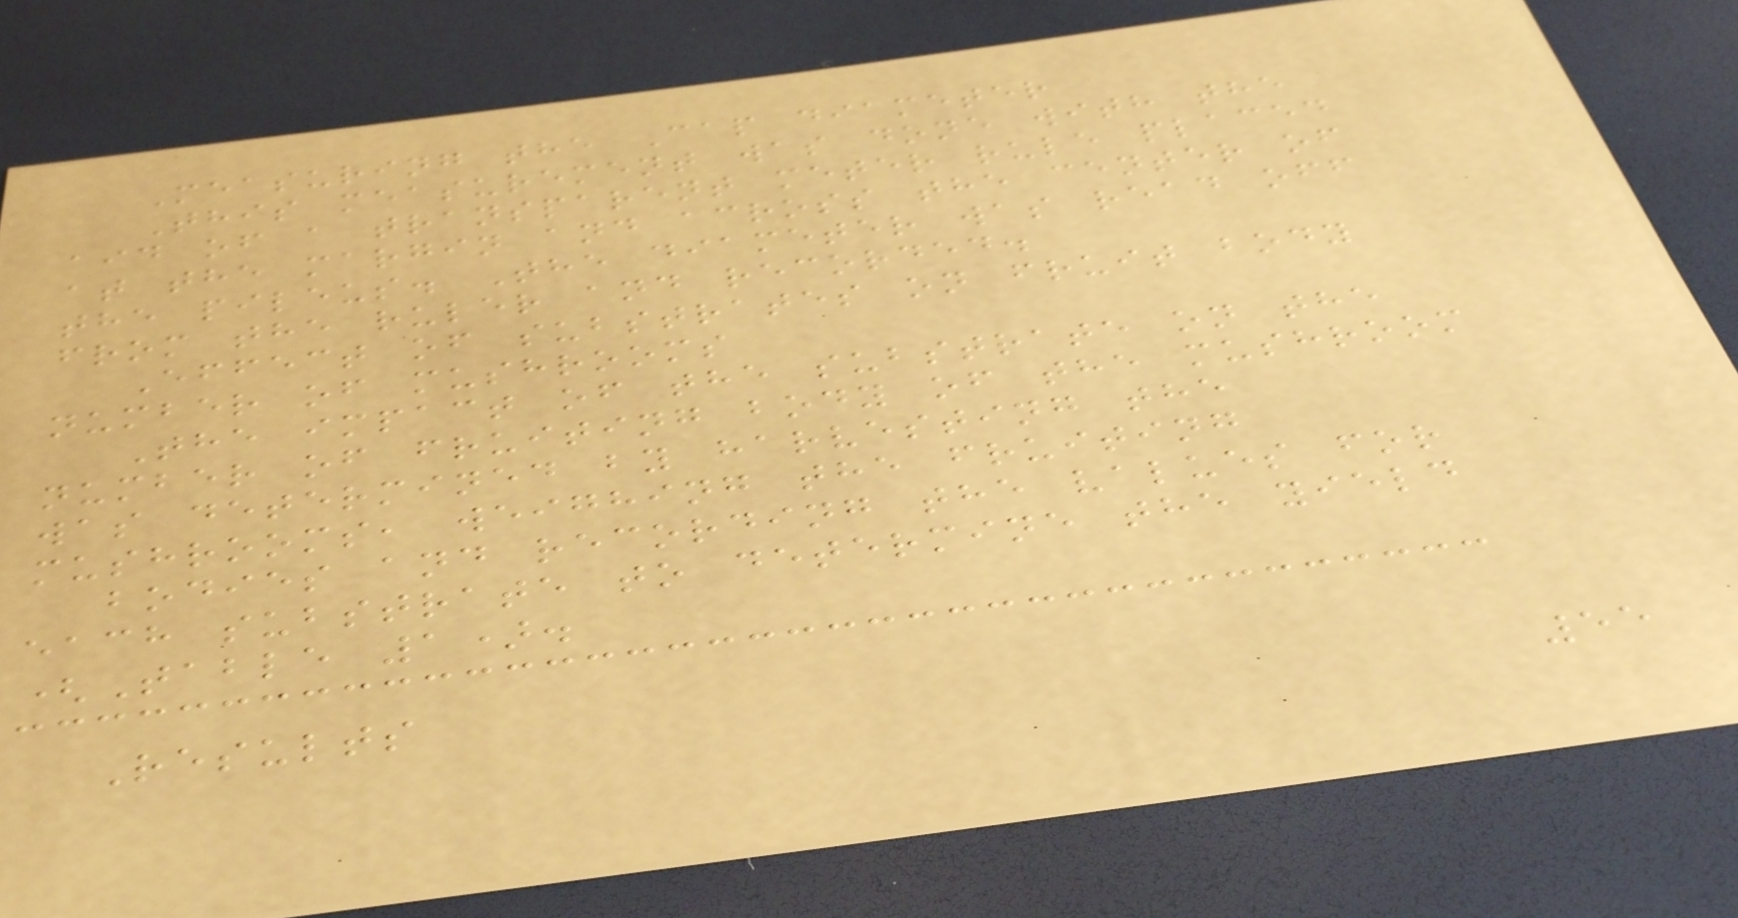Measuring the Cap diameter
This measurement was done with the
aid of a transparent meter rule placed
at the margin and across the center of
the pileus. The diameter was read off
from the ruler and recorded.
Effect of substrates on fruit body
number of mushrooms
The impact of the substrate on the
number of fruiting body of the mushroom
was determined by harvesting the
mushrooms, weighing the fruiting
bodies and recording the values for
each substrate to determine the yield
(Table 1).
Results
55
